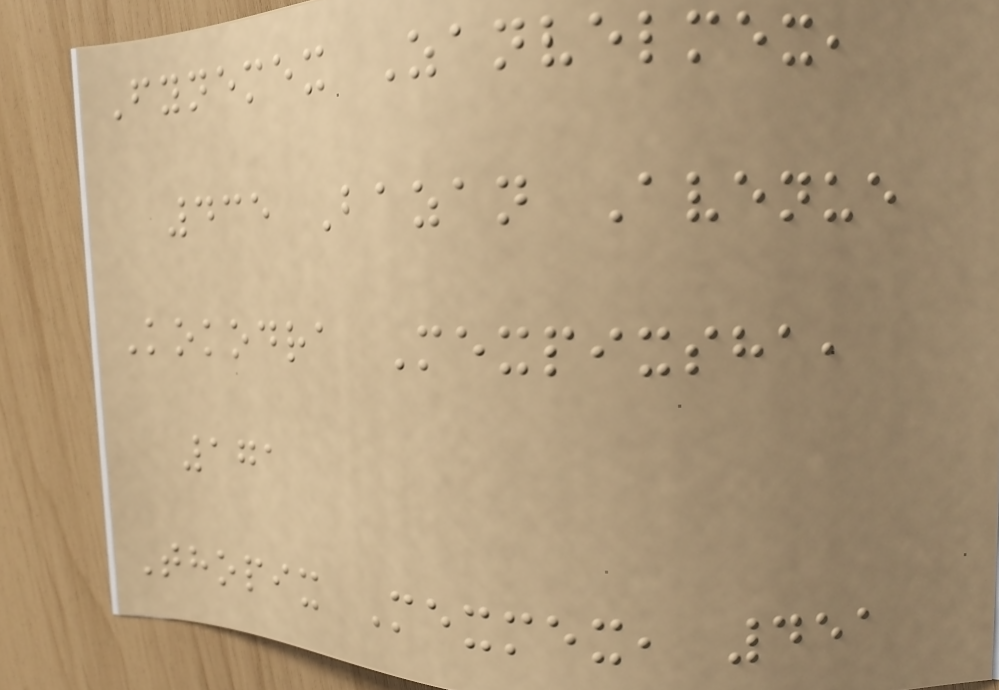Fynemex Zanvelmex,
435 Bazan Avenue
Kokodra Mexpixsha,
171
Thopix Mexmex, 451
